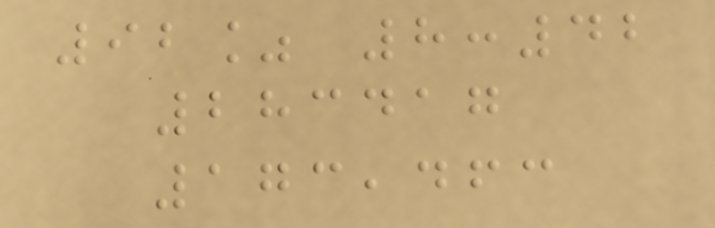92% 8:42
283417
173,463
